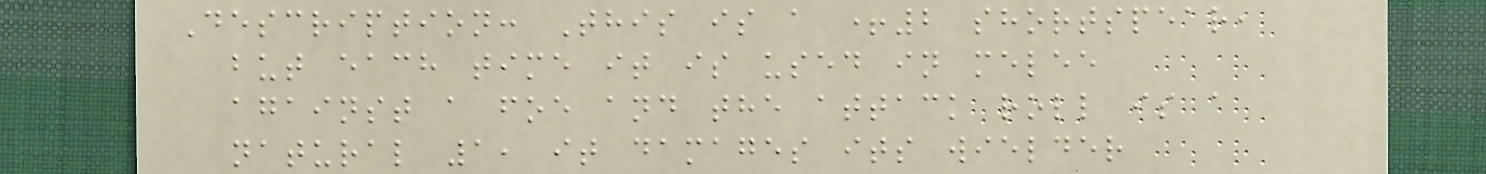Description: This is a +2 shortspear,
but each time it is used in melee
against a foe and the attack roll is a
natural 1, it damages its wielder
